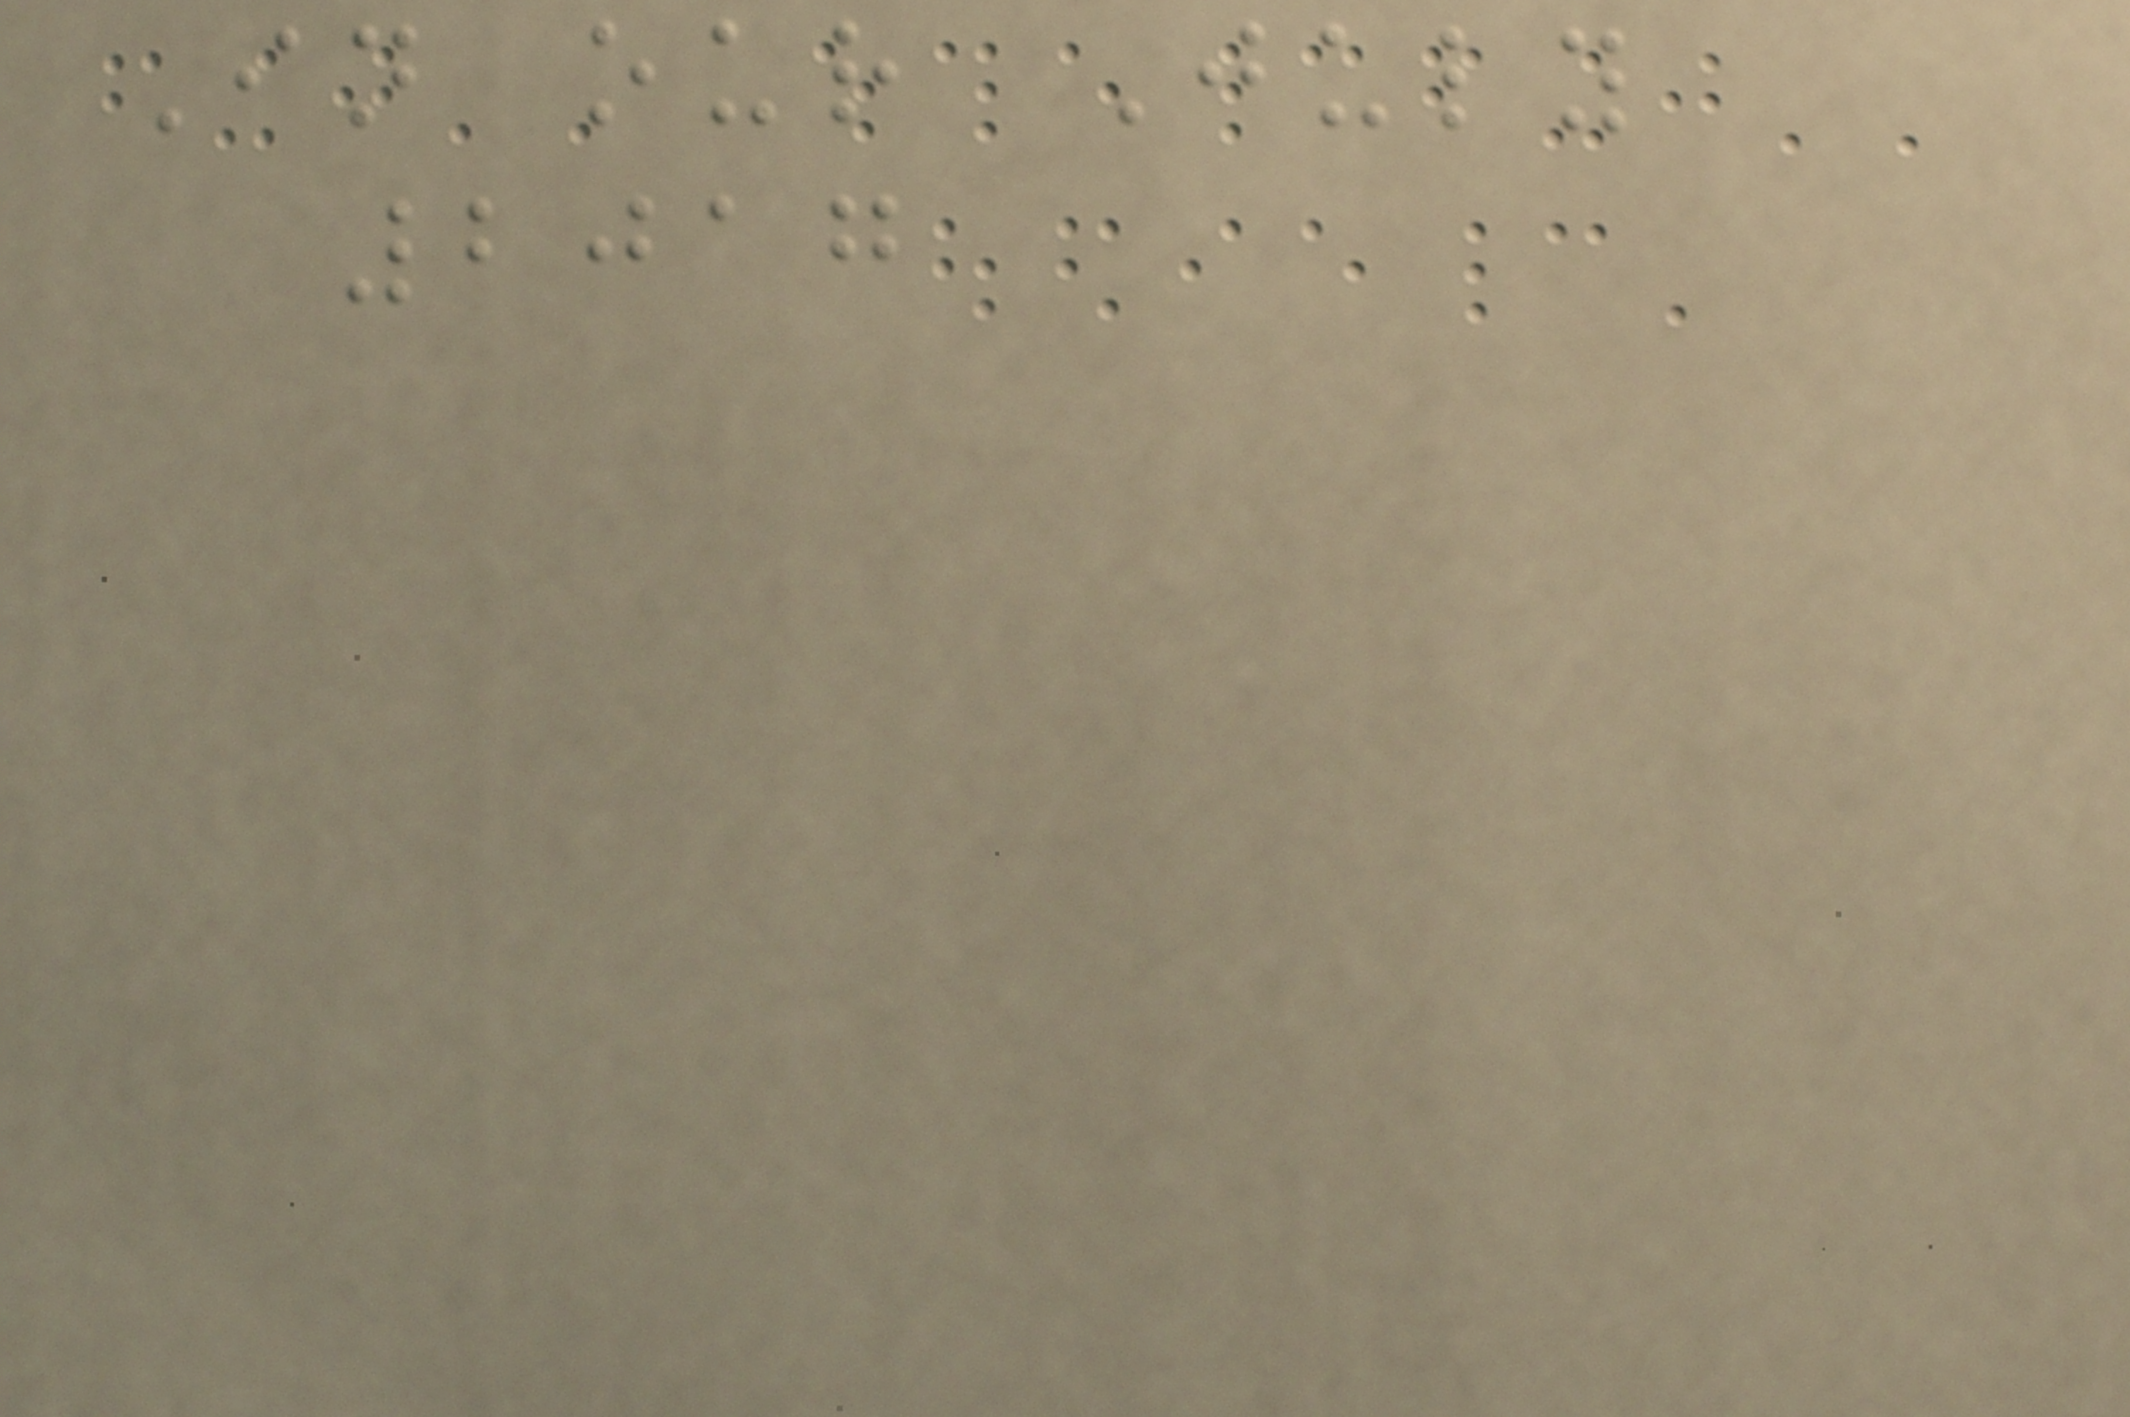In our July
2017
